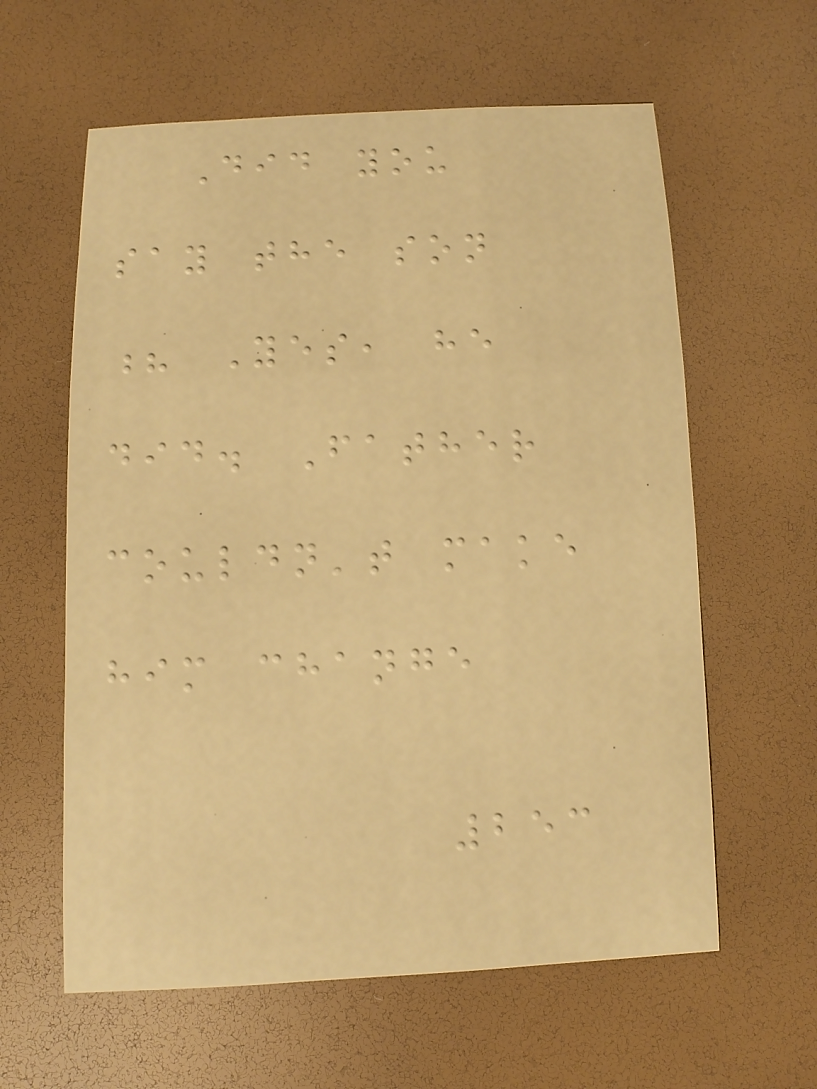Did you
say the son
? Yes, he
did. Father
couldn't make
him change
253
